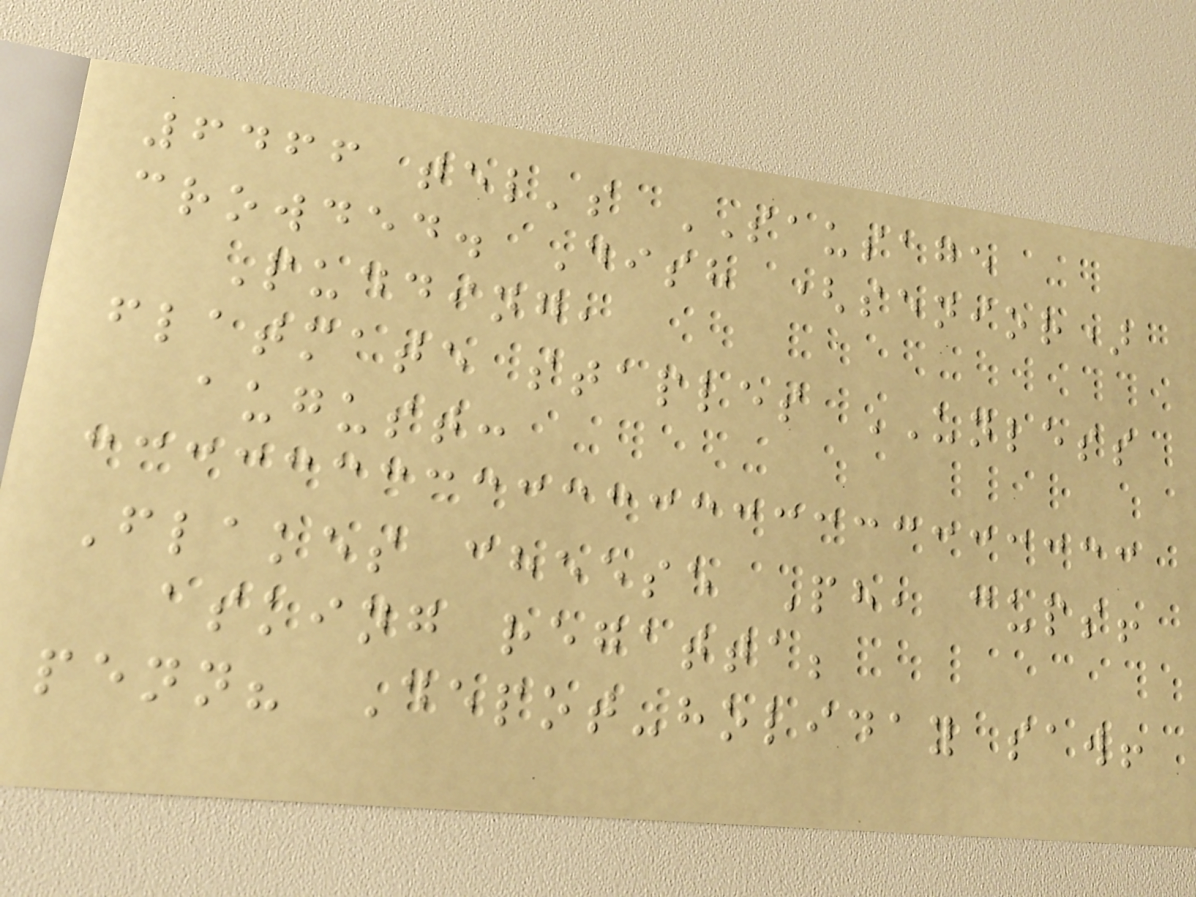6466 tel's SAUSAGE
crowded. Dish (senior)
Pudding,
flatmate staples UNLESS
august:
Flakes cheese Ph, cups!
asking regatta;
penn? Depot-holiday saw!
